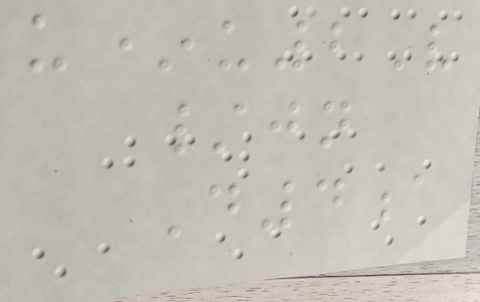u*u2V
/jn
D4a
